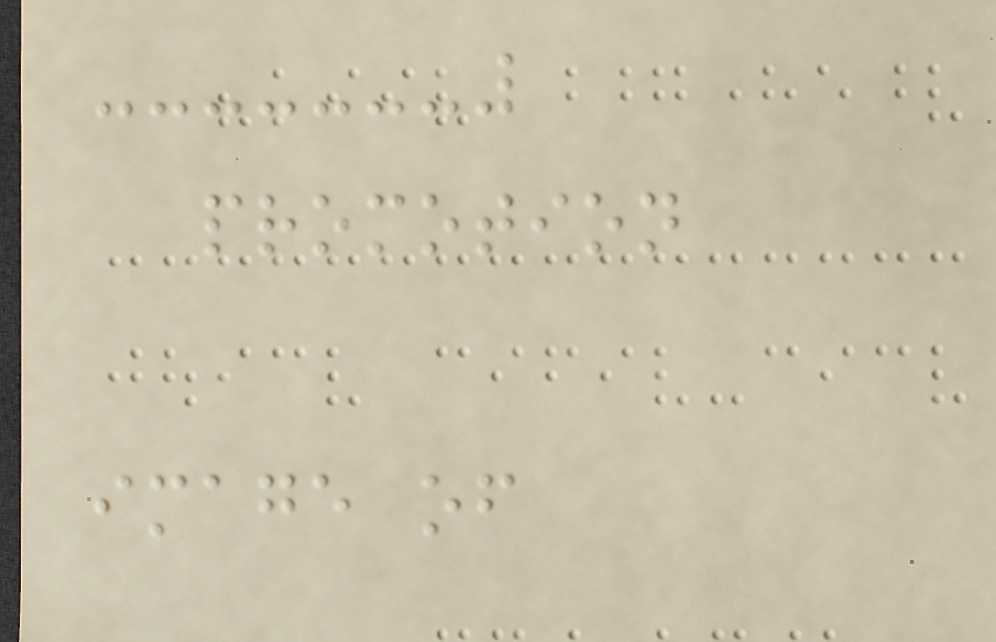promotion
image of
